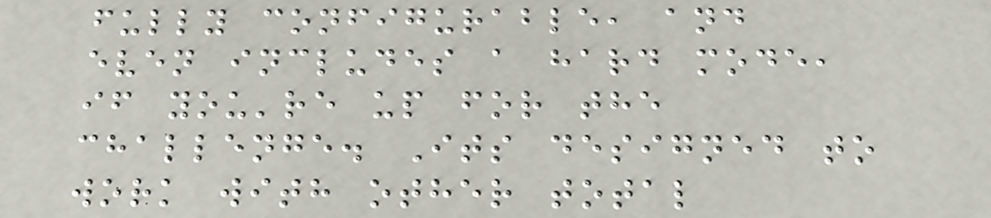fully configurable, and
even includes a hard mode,
if you're up for the
challenge. Its designed to
work with other total
